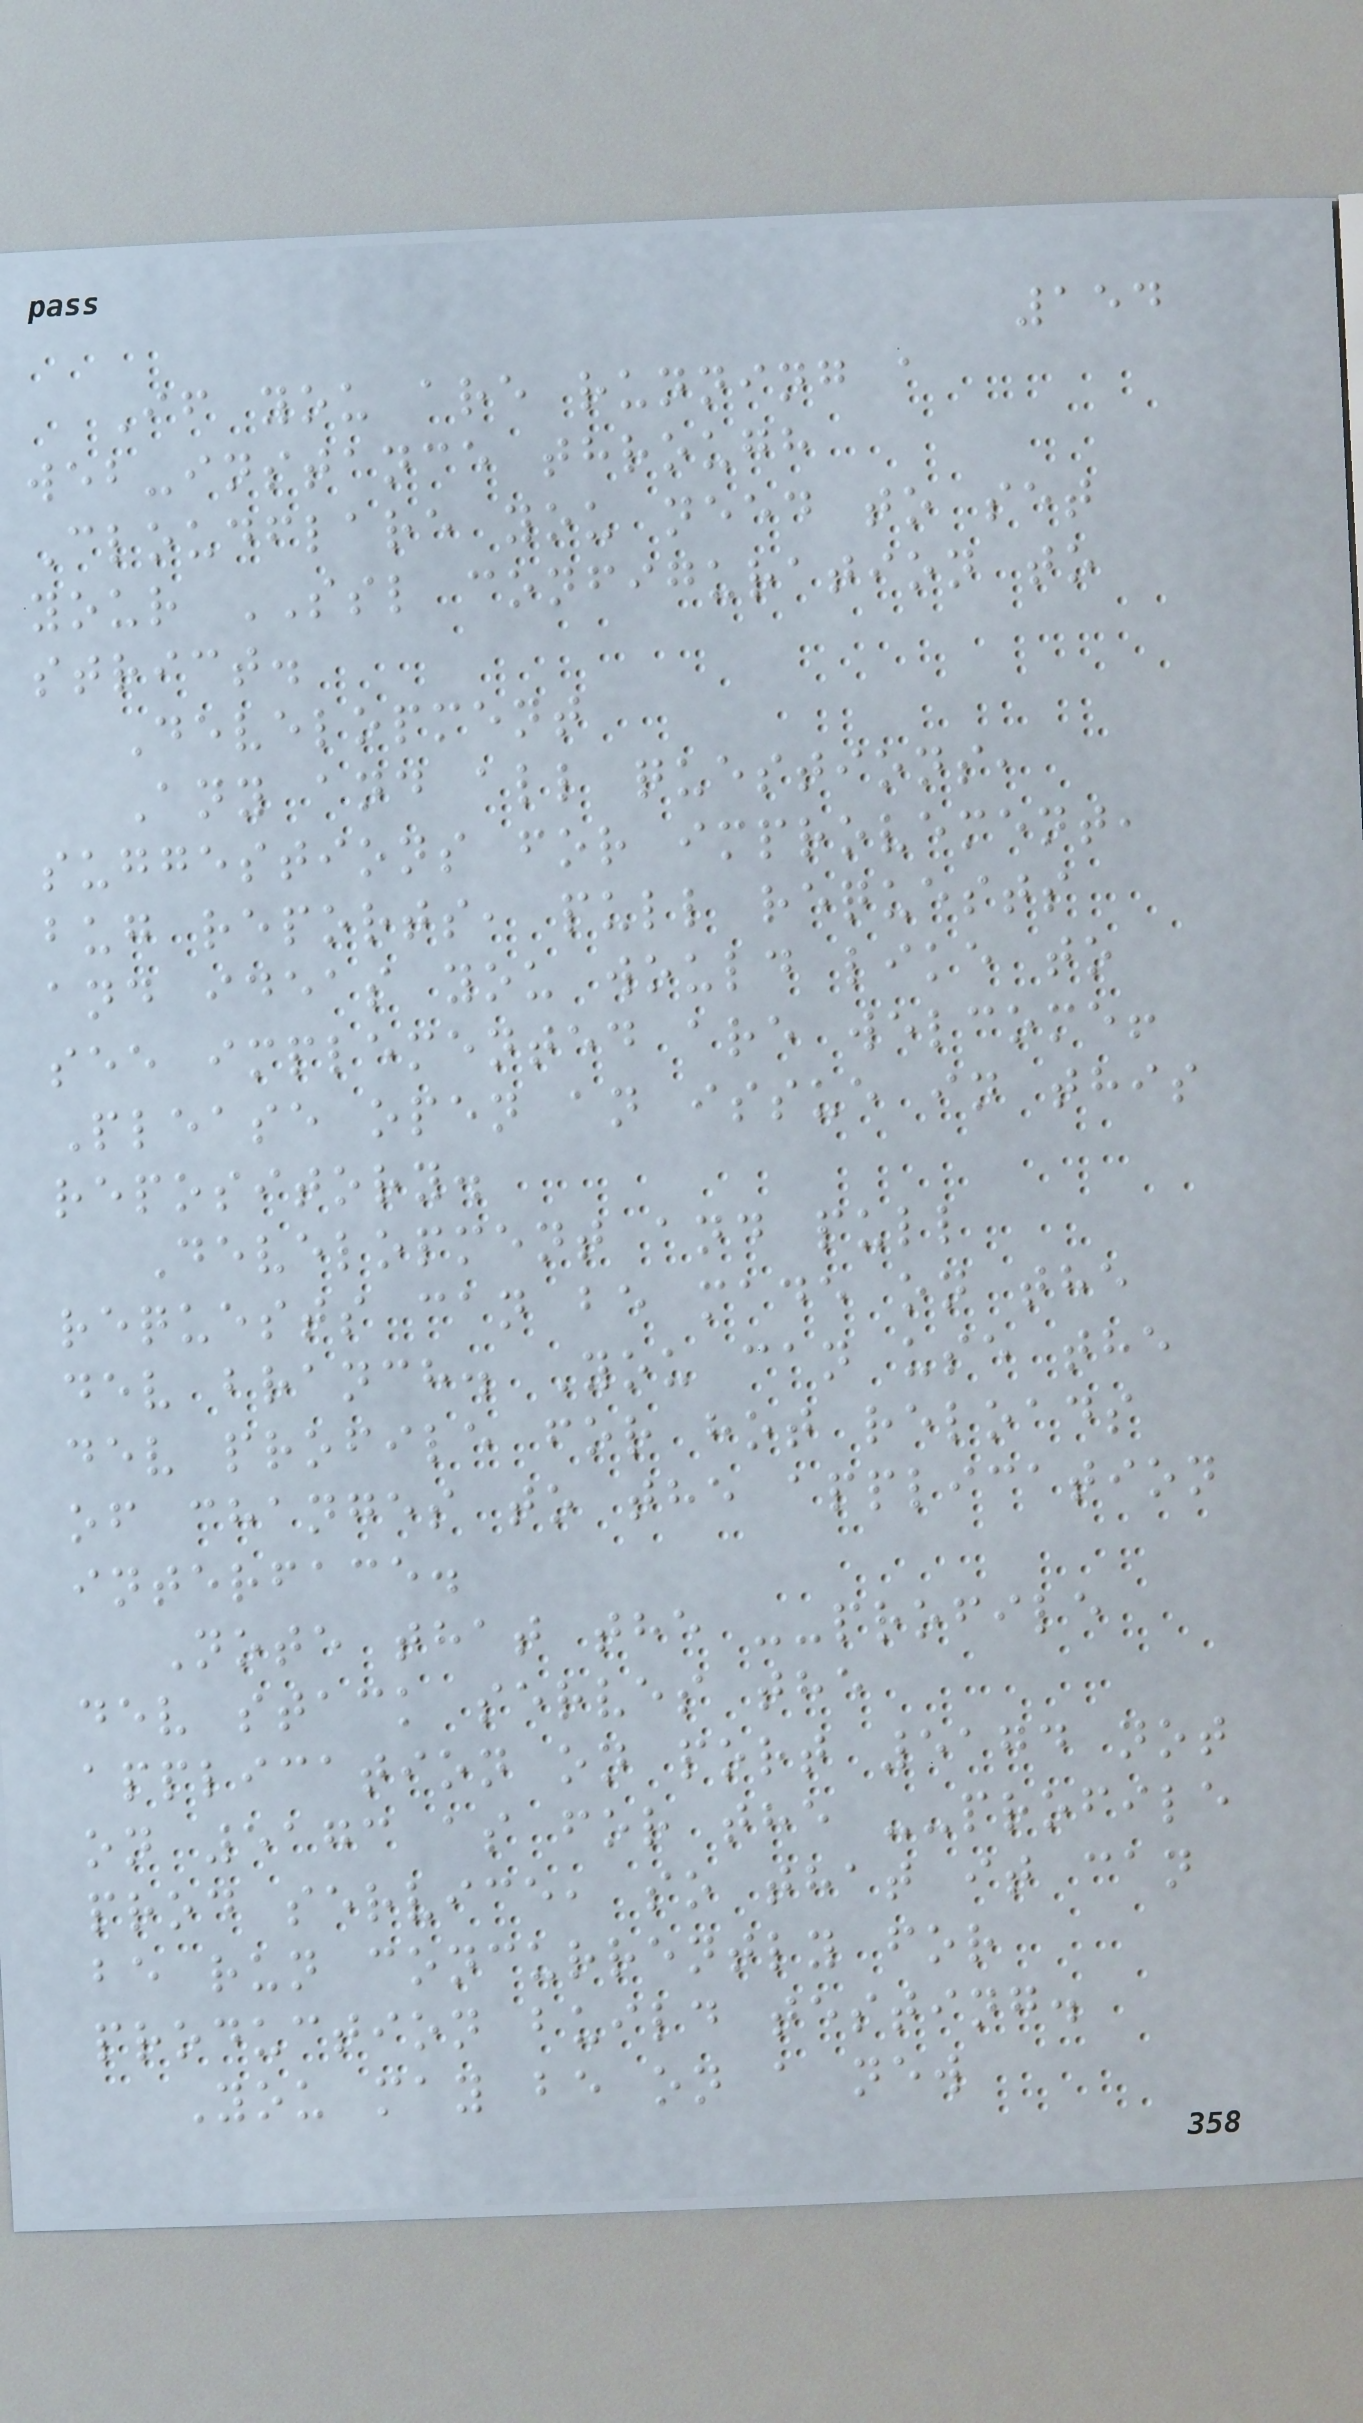154
If you are running a
web-instance through
Cloudflare you need to set
your SSL configuration to
strict.
Development
Any and all questions,
suggestions for improvement,
bug reports, pull requests
and ideas you would like to
see implemented are welcome!
Please open an issue in this
repository.
Development and pull
requests can be made on the
dev branch. You can use the
dev profile for hot reloads
of changes to the application
interface.
Note that the --profile
dev stack serves the
application on port 5174 not
on 5173 as for the --profile
prod service, so that it can
be run concurrently for
production build testing.
You may be on a new
